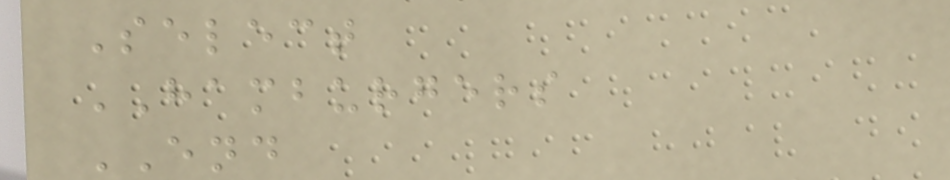Select
HAMBURGERS
END
